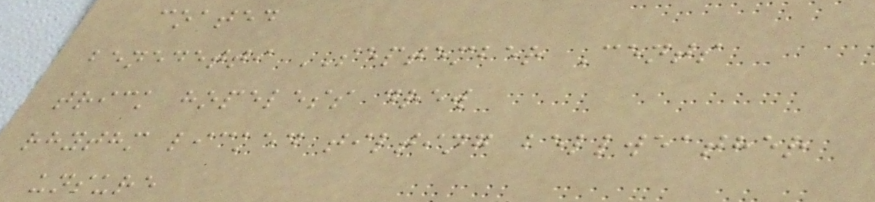coated
benedetti SEPTEMBER Cents
trick hopeless drew
rhythm licked tilting bellweather
unsure
